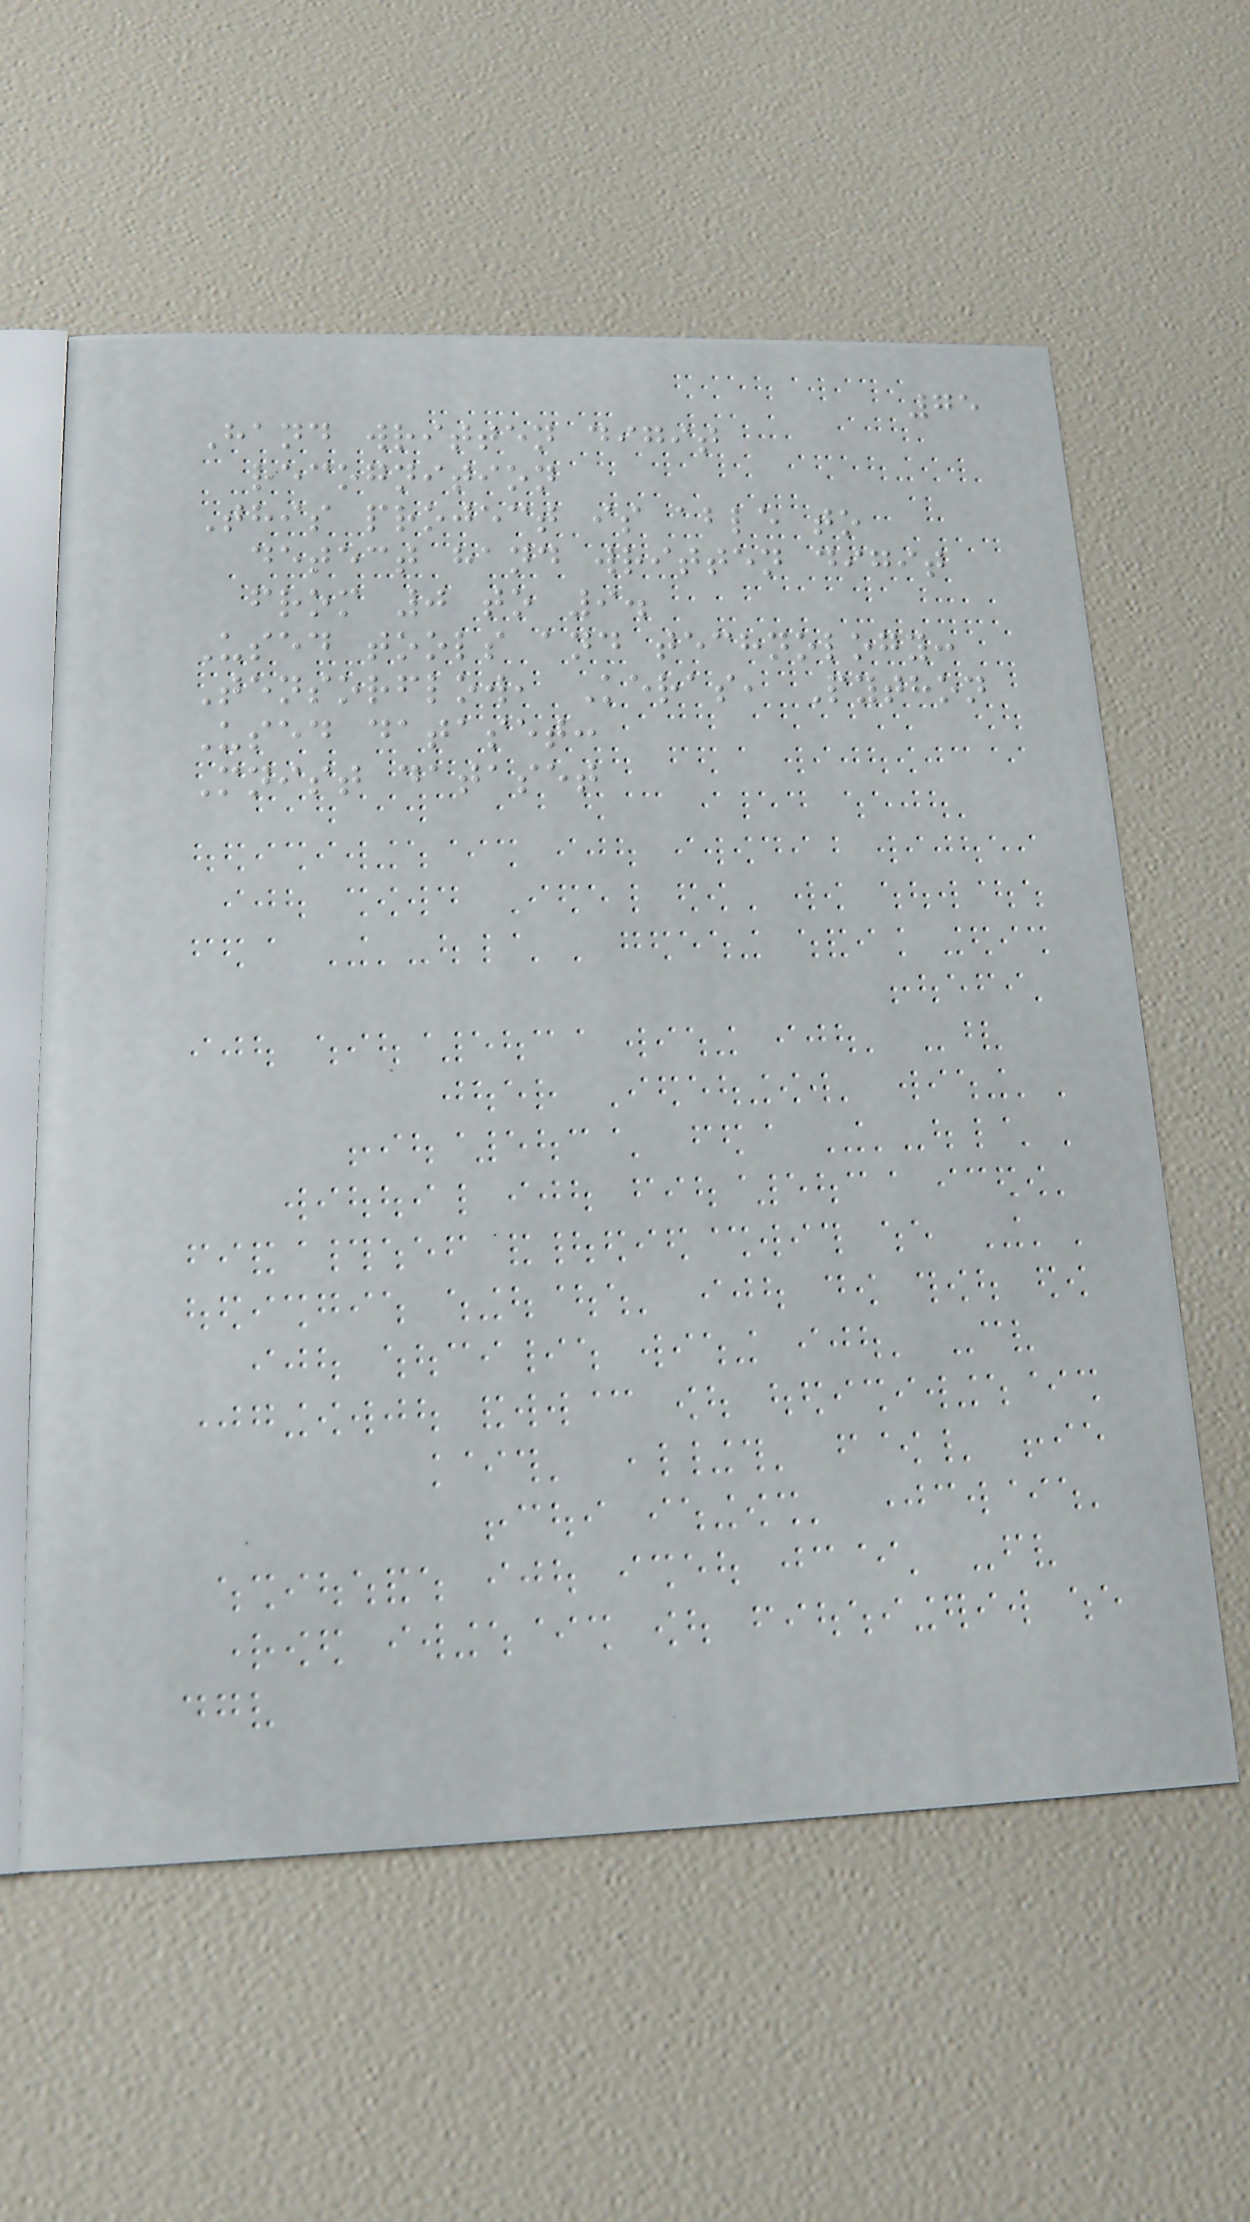75
Hand written digit
recognition
This project is able to
detect hand written digit
from 0 to 9.
Used tools and technology:
Tensorflow, Keras, Python
Used dataset:
Mnist dataset
